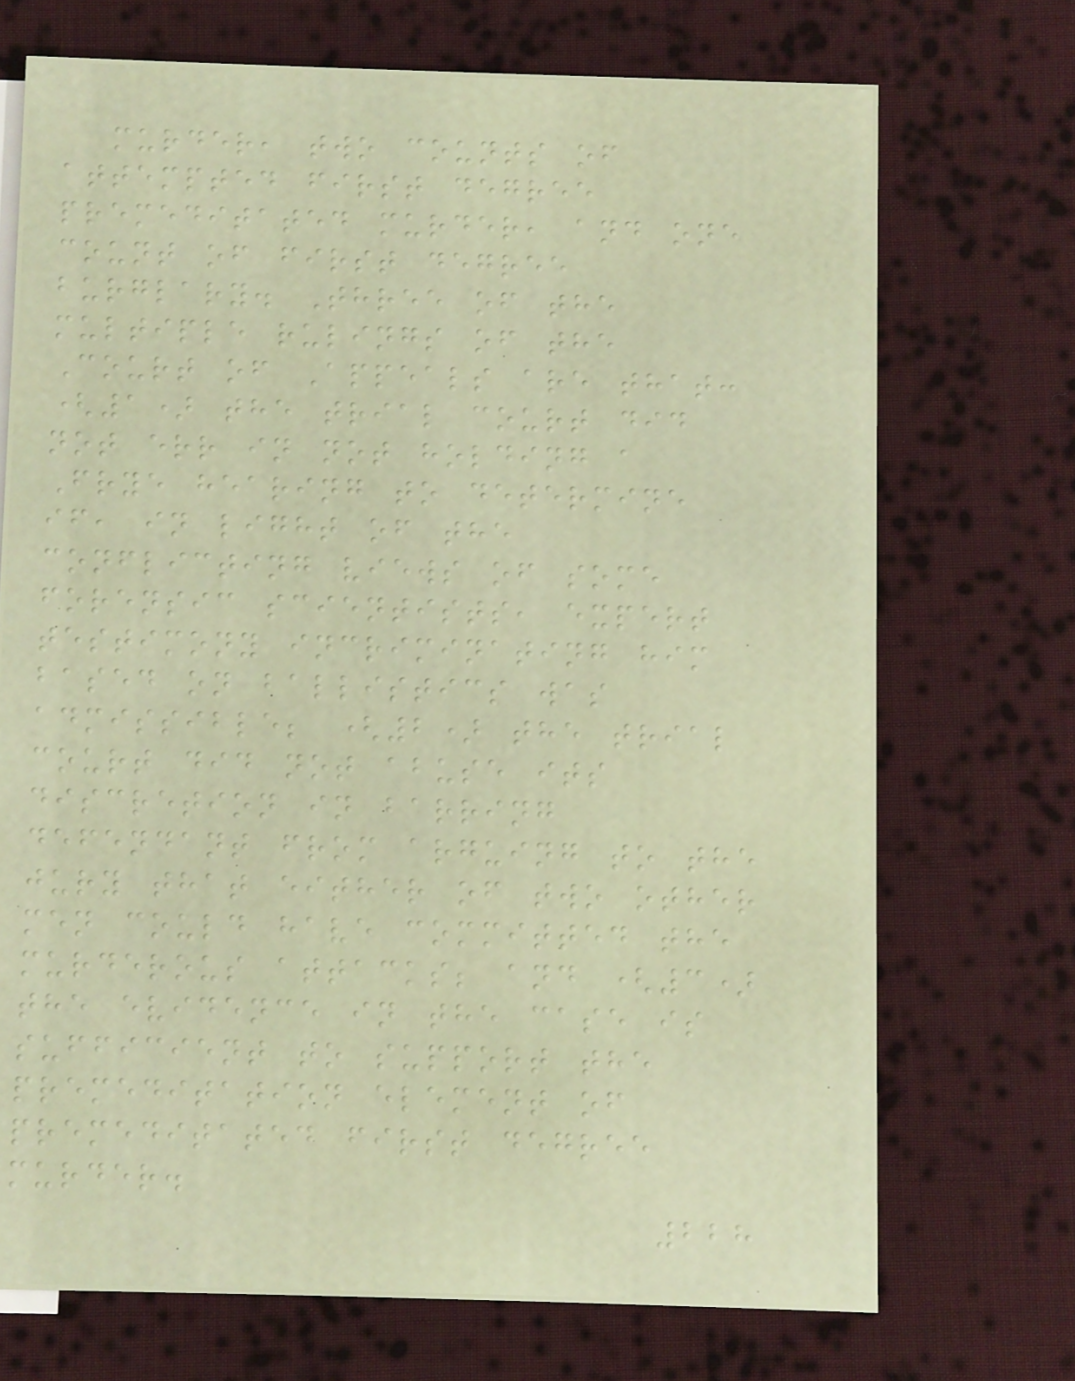murder, two counts of
attempted first degree
premeditated murder, and one
count of first degree
burglary. Three of the
multiple rulings of the
Court of Appeals are that:
(1) the trial court did
not err in not holding a
Frye hearing to determine
if, in light of the
conflicting views of some
forensic scientists, expert
testimony incriminating him
based on ballistics was
admissible; (2) the trial
court did not abuse its
discretion in barring
defendant from arguing to the
jury that either of two other
men could have committed the
murderous attacks; and (3)
the evidence in the case is
sufficient to support the
premeditation element of
premeditated first degree
murder.
228
